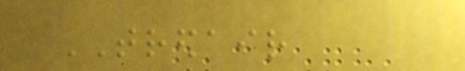TREDAIR
